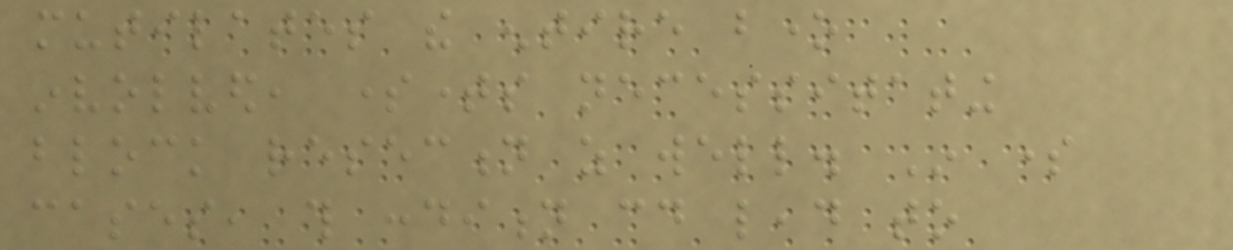mutilates the entire bone
involved, sometimes necessitating
block resection as well. In some
cases, this condition could lead to
